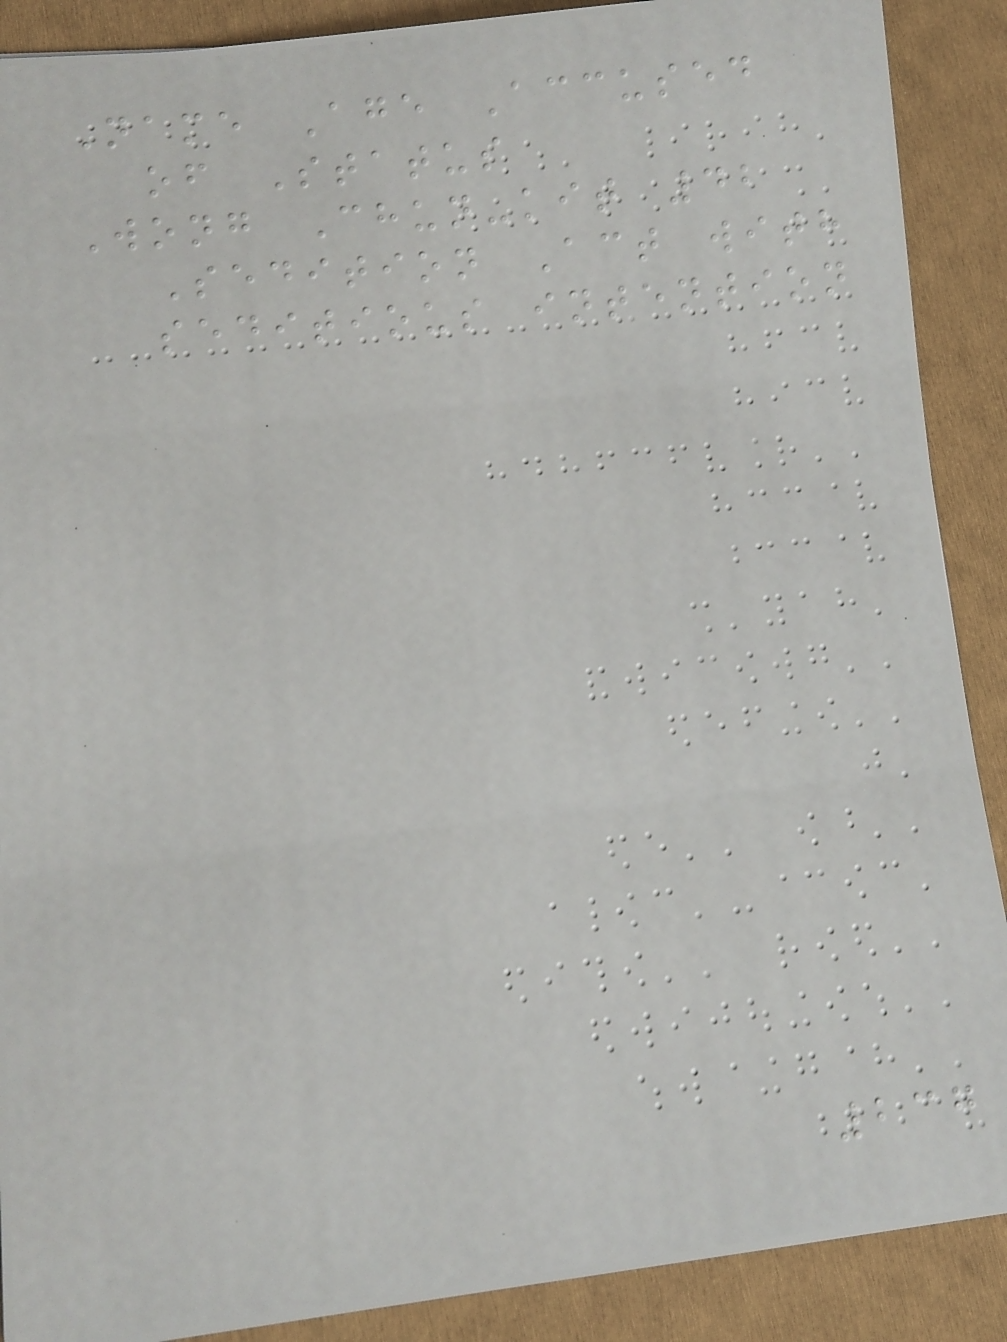Name Age Accused
of Status
Wong Chun-kit 42
Sedition Act with
seditious intention
237
